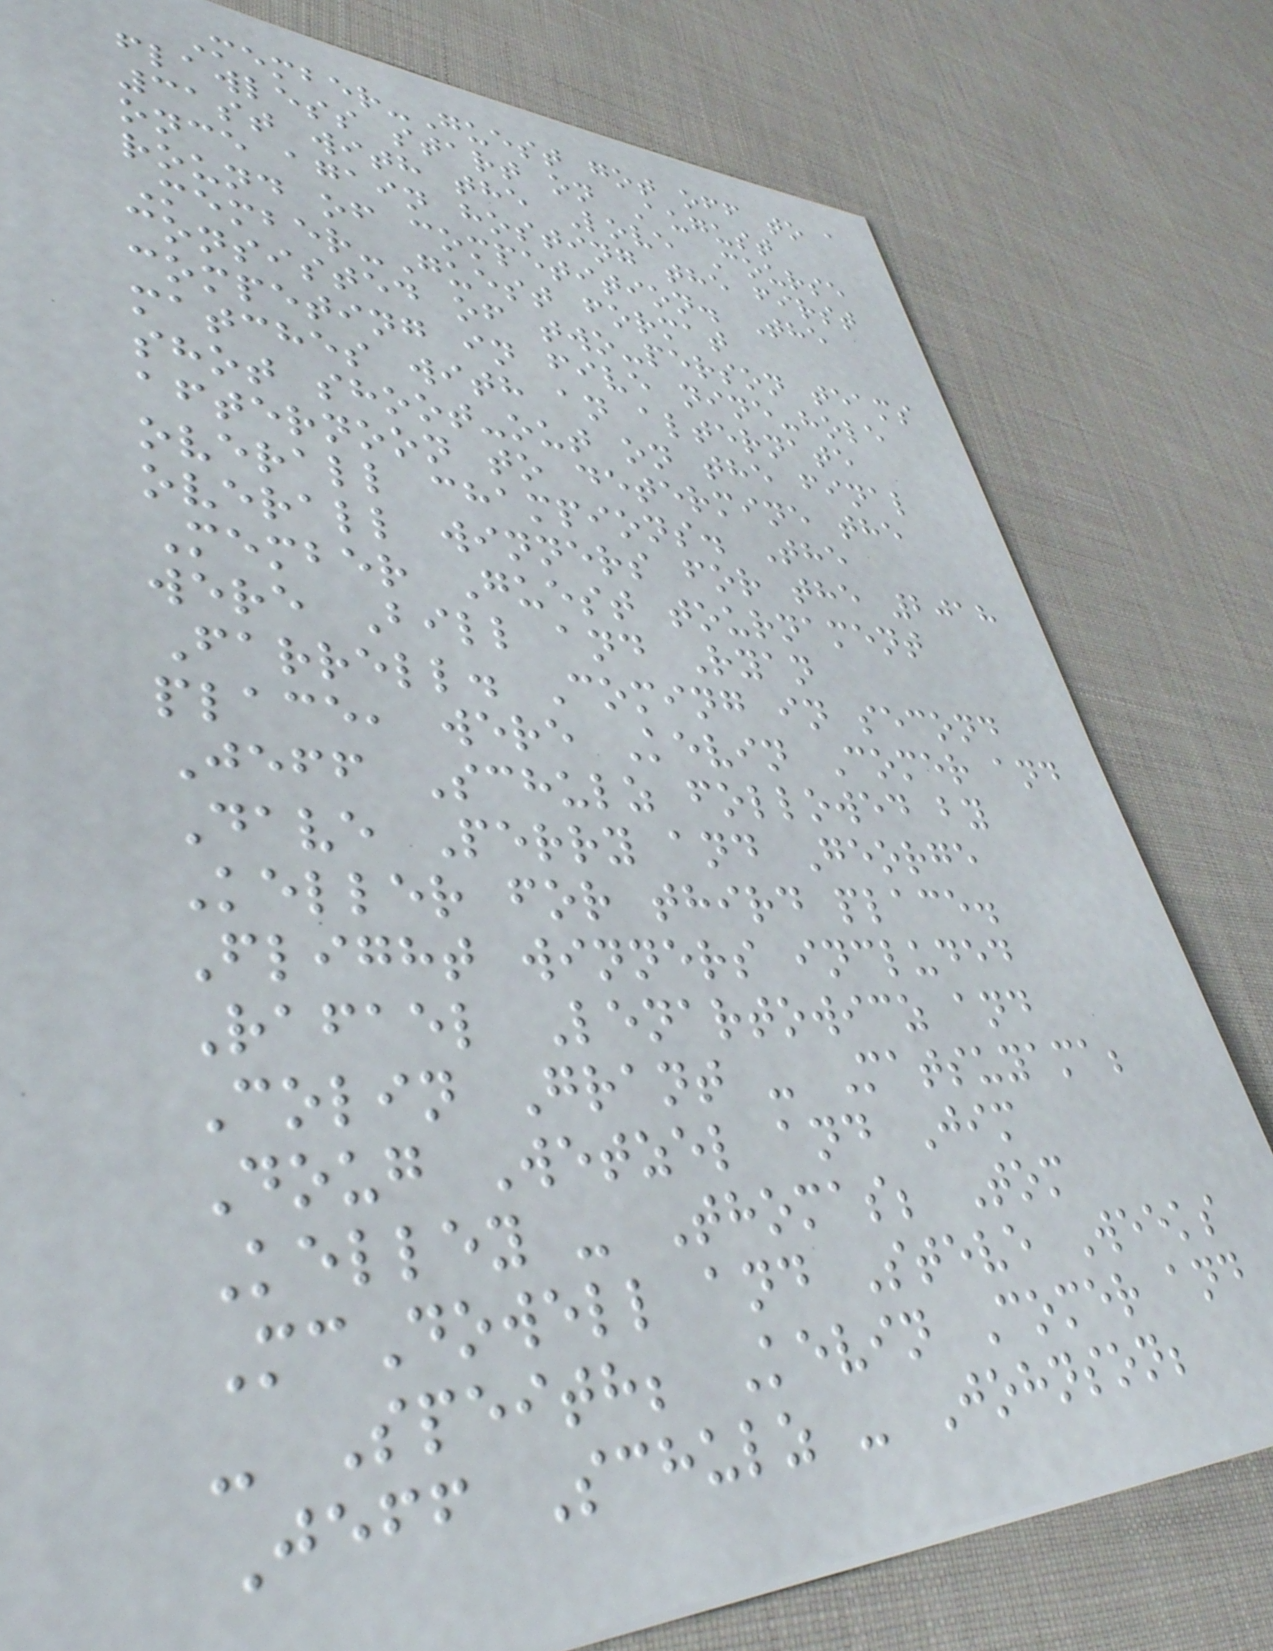Member-Guest got off to a
flawless start on August
31st with the Love Course
once again hosting the first
round of competition. The
Member-Guest format
consisted of two-person teams
competing in five nine-hole
matches with an alternate
shot shoot-out on the final
afternoon to determine the
overall champions. The
overall winners for the 2018
Member Guest tournament
were Bill and Ryan
Farrell. Coming in second
place, were Kevin Comer and
Jeff Schulz followed by
Dave Perry and George
Keller for third place.
Flight winners included
Rafael Lenartowicz and
Colin Grant - Matsuyama;
Doug Wetzel and Jim
Kelley - Thomas; Tom
McDowell and Steve Weeks
- Speith; Kevin Comer and
Jeff Schulz - Johnson;
